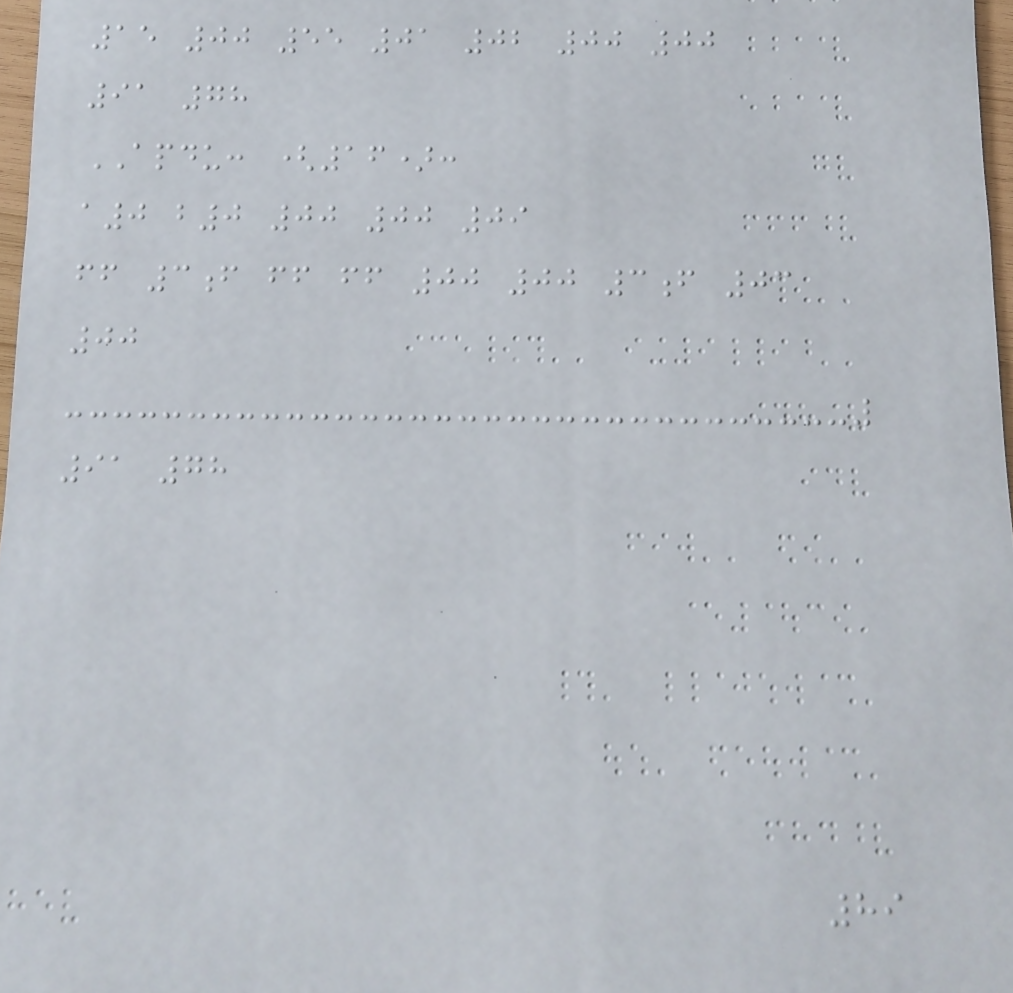15 00 55 01 02 00 00
91 78
APDU: (16):
a0 b0 00 00 09
ff 3f ff ff 00 00 3f 03
00
91 78
89
